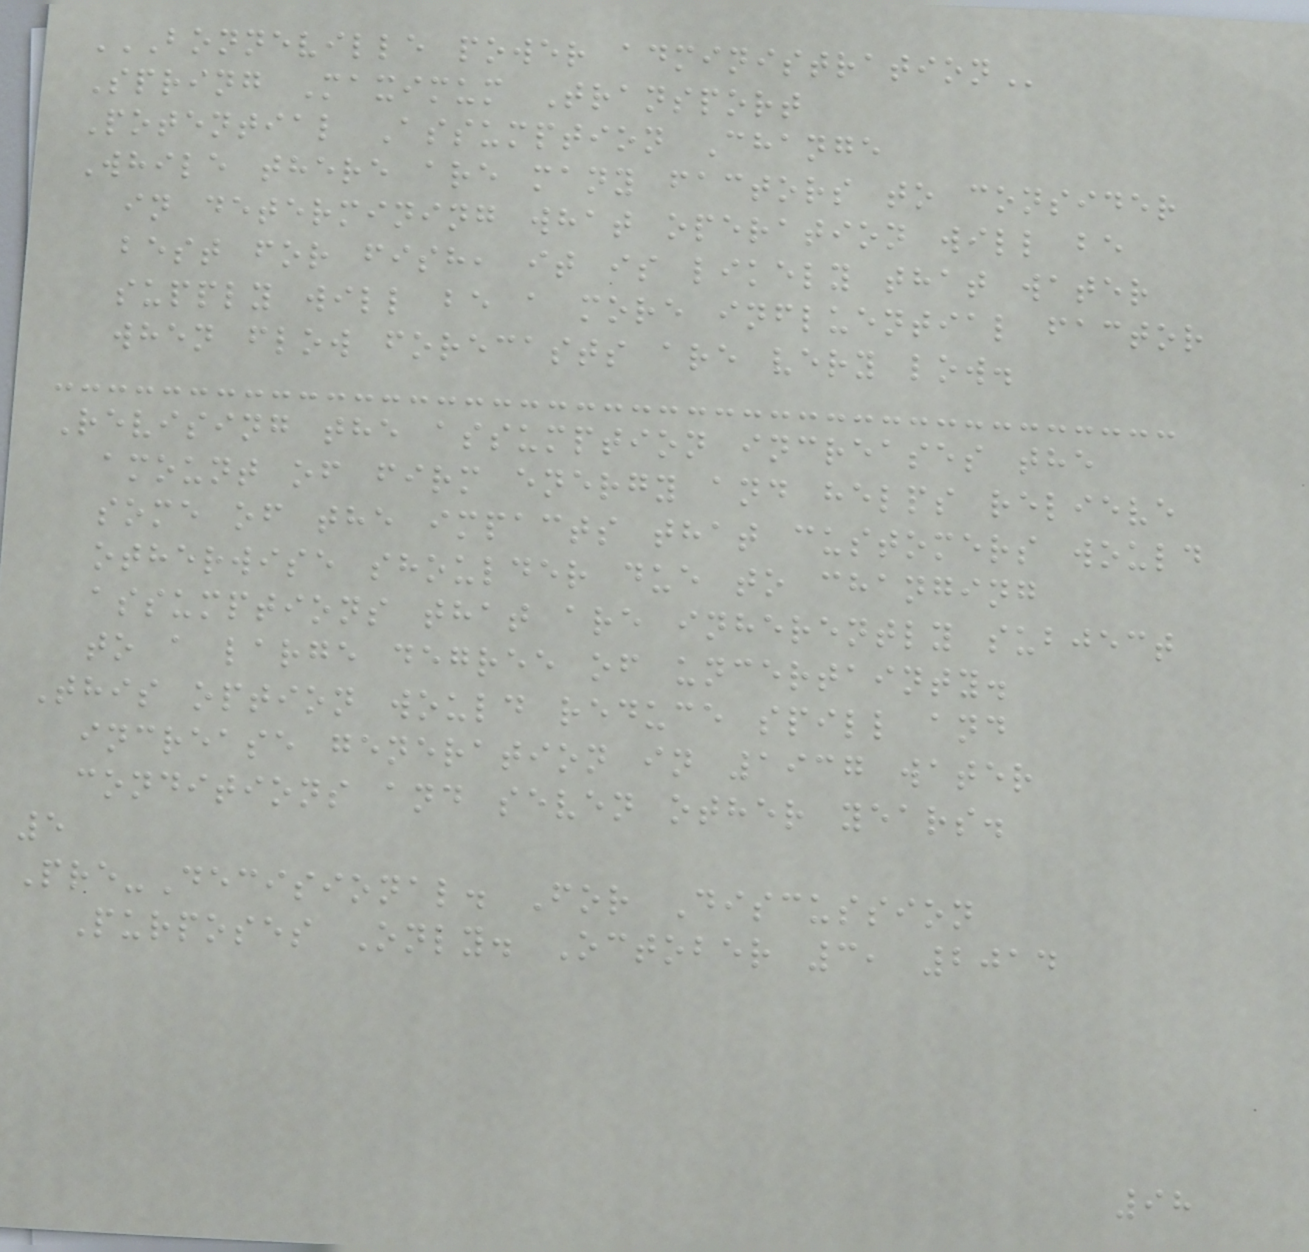BONNEVILLE POWER ADMINISTRATION
Spring Maximum Transport
Potential Assumption Change
While there are many factors to consider
in determining what operation will be
best for fish, it is likely that water
supply will be a more influential factor
when flow forecasts are very low.
Revising the assumption increases the
amount of firm energy and helps relieve
some of the impacts that customers would
otherwise shoulder due to changing
assumptions that are inherently subject
to a large degree of uncertainty.
This option would reduce spill and
increase generation in 1937 water
conditions and seven other years.
5
Pre-Decisional. For Discussion
Purposes Only. October 3, 2014
98
